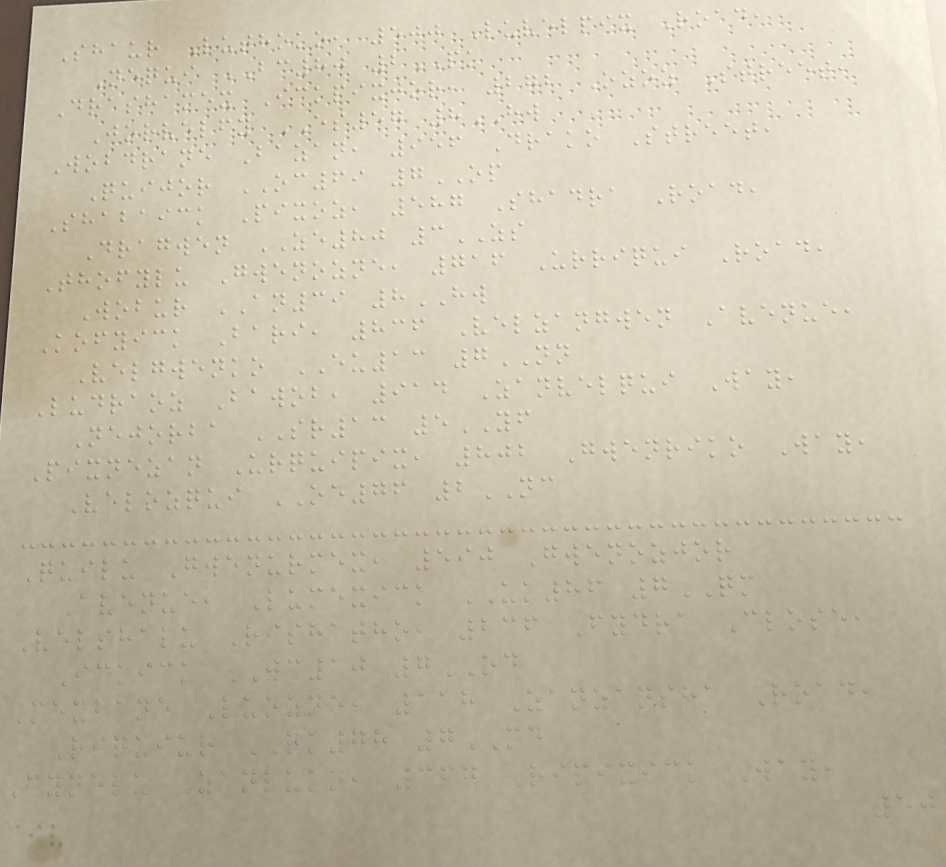Shaur Luthoko, 500 Luvelpix Road,
Nequi BC80 2PK
Drashamex Ickpixjor, 272 Ozoz Street,
Jorvelfy ES57 8HW
Wobdrane Bazan, 956 Drako Street,
Quijor OC69 7OP
Shabaick Pixoz, 587 Shadra Road,
Dragwen ZE80 3ZS
Thofylu Gwenozne, 716 Urriqui Road,
Wobur AN39 8HW
Kofyick Bari, 836 Velzangwen Avenue,
Velgwenko EU13 7NN
Ludraoz Bawob, 914 Zanvelqui Way,
Nejorba SR13 5YF
Pixnezan Urquipix, 802 Gwenriko Way,
Velozqui OE76 2NC
Quilu Gwenurmex, 590 Gwenozjor
Avenue, Lumexick UK86 7QM
Velshalu Rishatho, 236 Fydra Close,
Ickick WC10 7OD
Mexbane Luozne, 118 Zanzansha Road,
Riquiur QK78 7MD
Fynelu Zanluko, 367 Ripixick Way,
50
